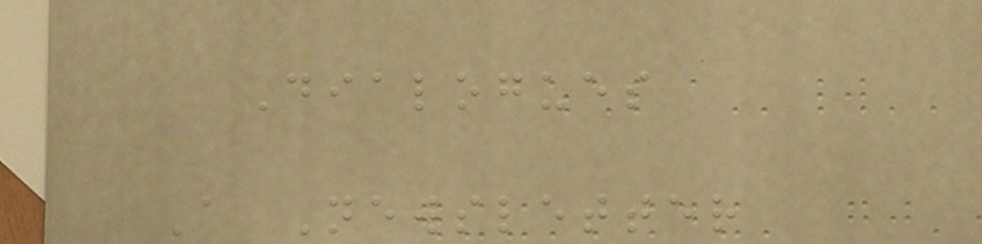Dialogues
A Newsletter
